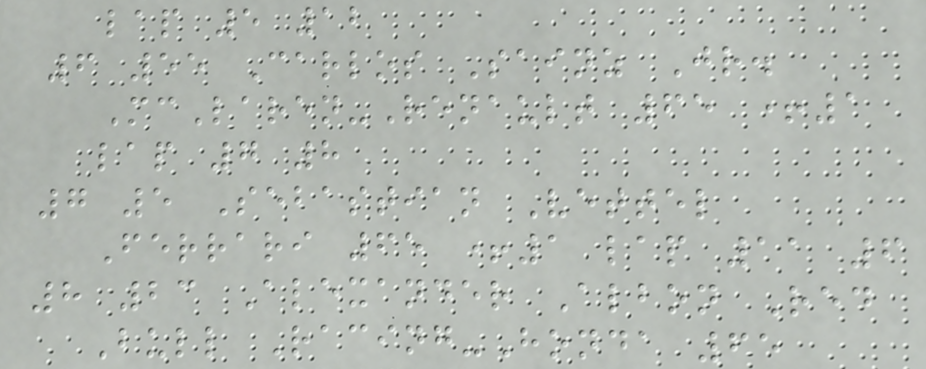lap 5 12
6 55 Carlos Sainz Jr.
McLaren-Renault 65 +1
lap 7 8
7 5 Sebastian Vettel
Ferrari 65 +1 lap 11 6
8 23 Alexander Albon Red
Bull Racing-Honda 65
